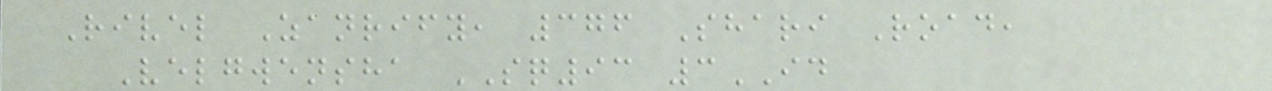Rivel Zanrify, 376 Shari Road,
Velgwensha SQ93 3ID
